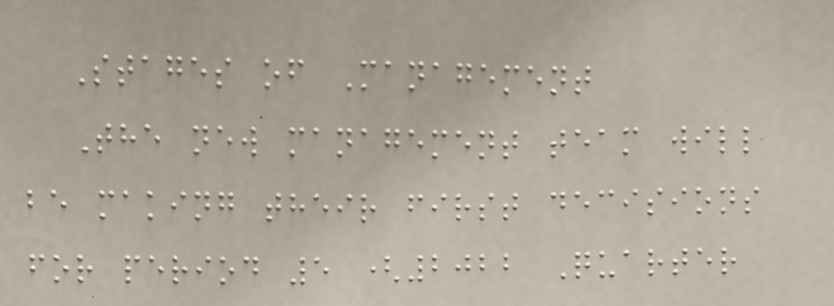Stages of Management
The new management team will
be making their first decisions
for period 5 (2022 Quarter
